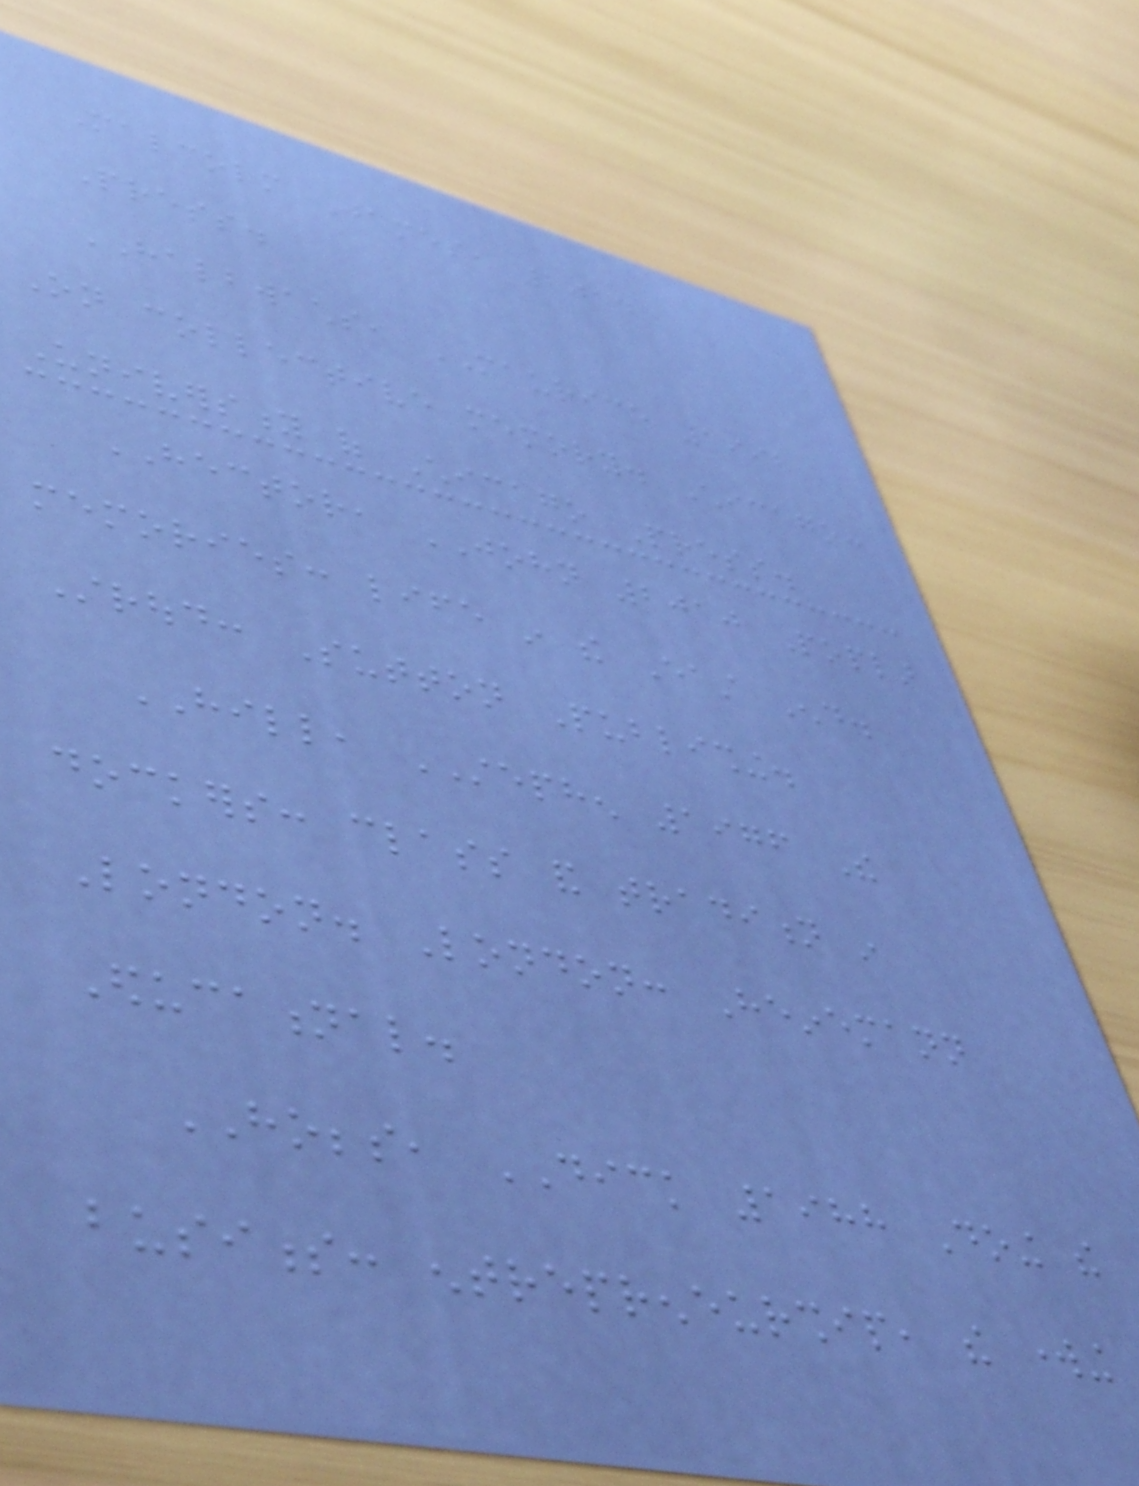Malcolm James, 2014
Press.
HALBWACHS, MAURICE 1992
On collective memory. Chicago:
University of Chicago Press.
HECTOR, JOHN 2010 Poplar
memories: life in the East End.
Stroud: Sutton Publishing.
HILL, STEPHEN 1976 The
dockers: class and tradition in
London. London: Heinemann
Educational.
HOBBS, DICK 1988 Doing the
business: entrepreneurship, the working
